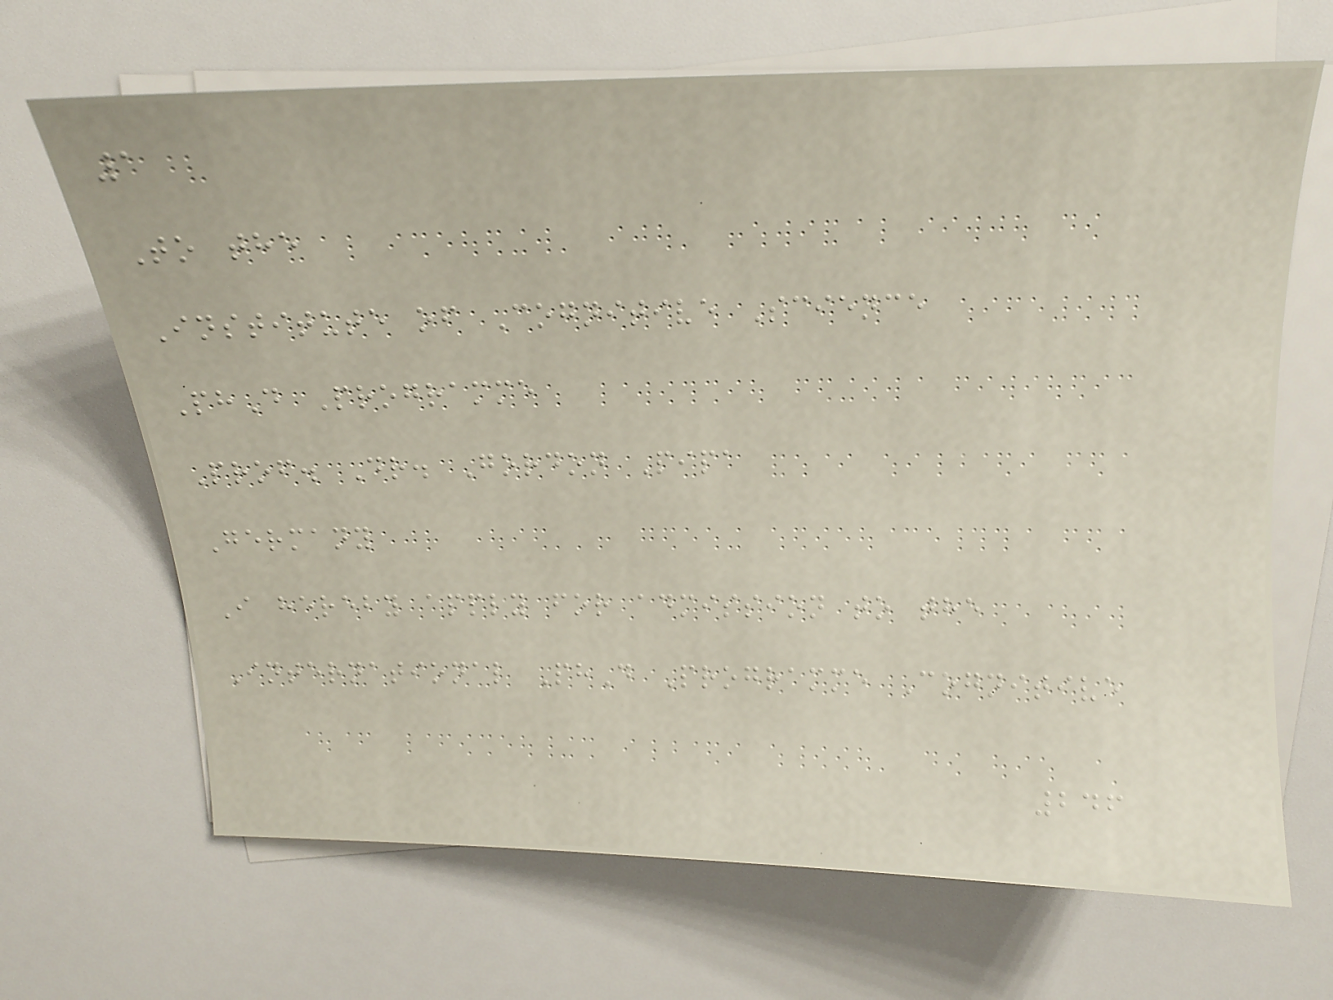1
To the
Institute of Cognitive Science
PhD Programme
Prof. Dr. Gordon Pipa
Germany
I hereby apply for admission to the
International PhD Programme Cognitive
246
